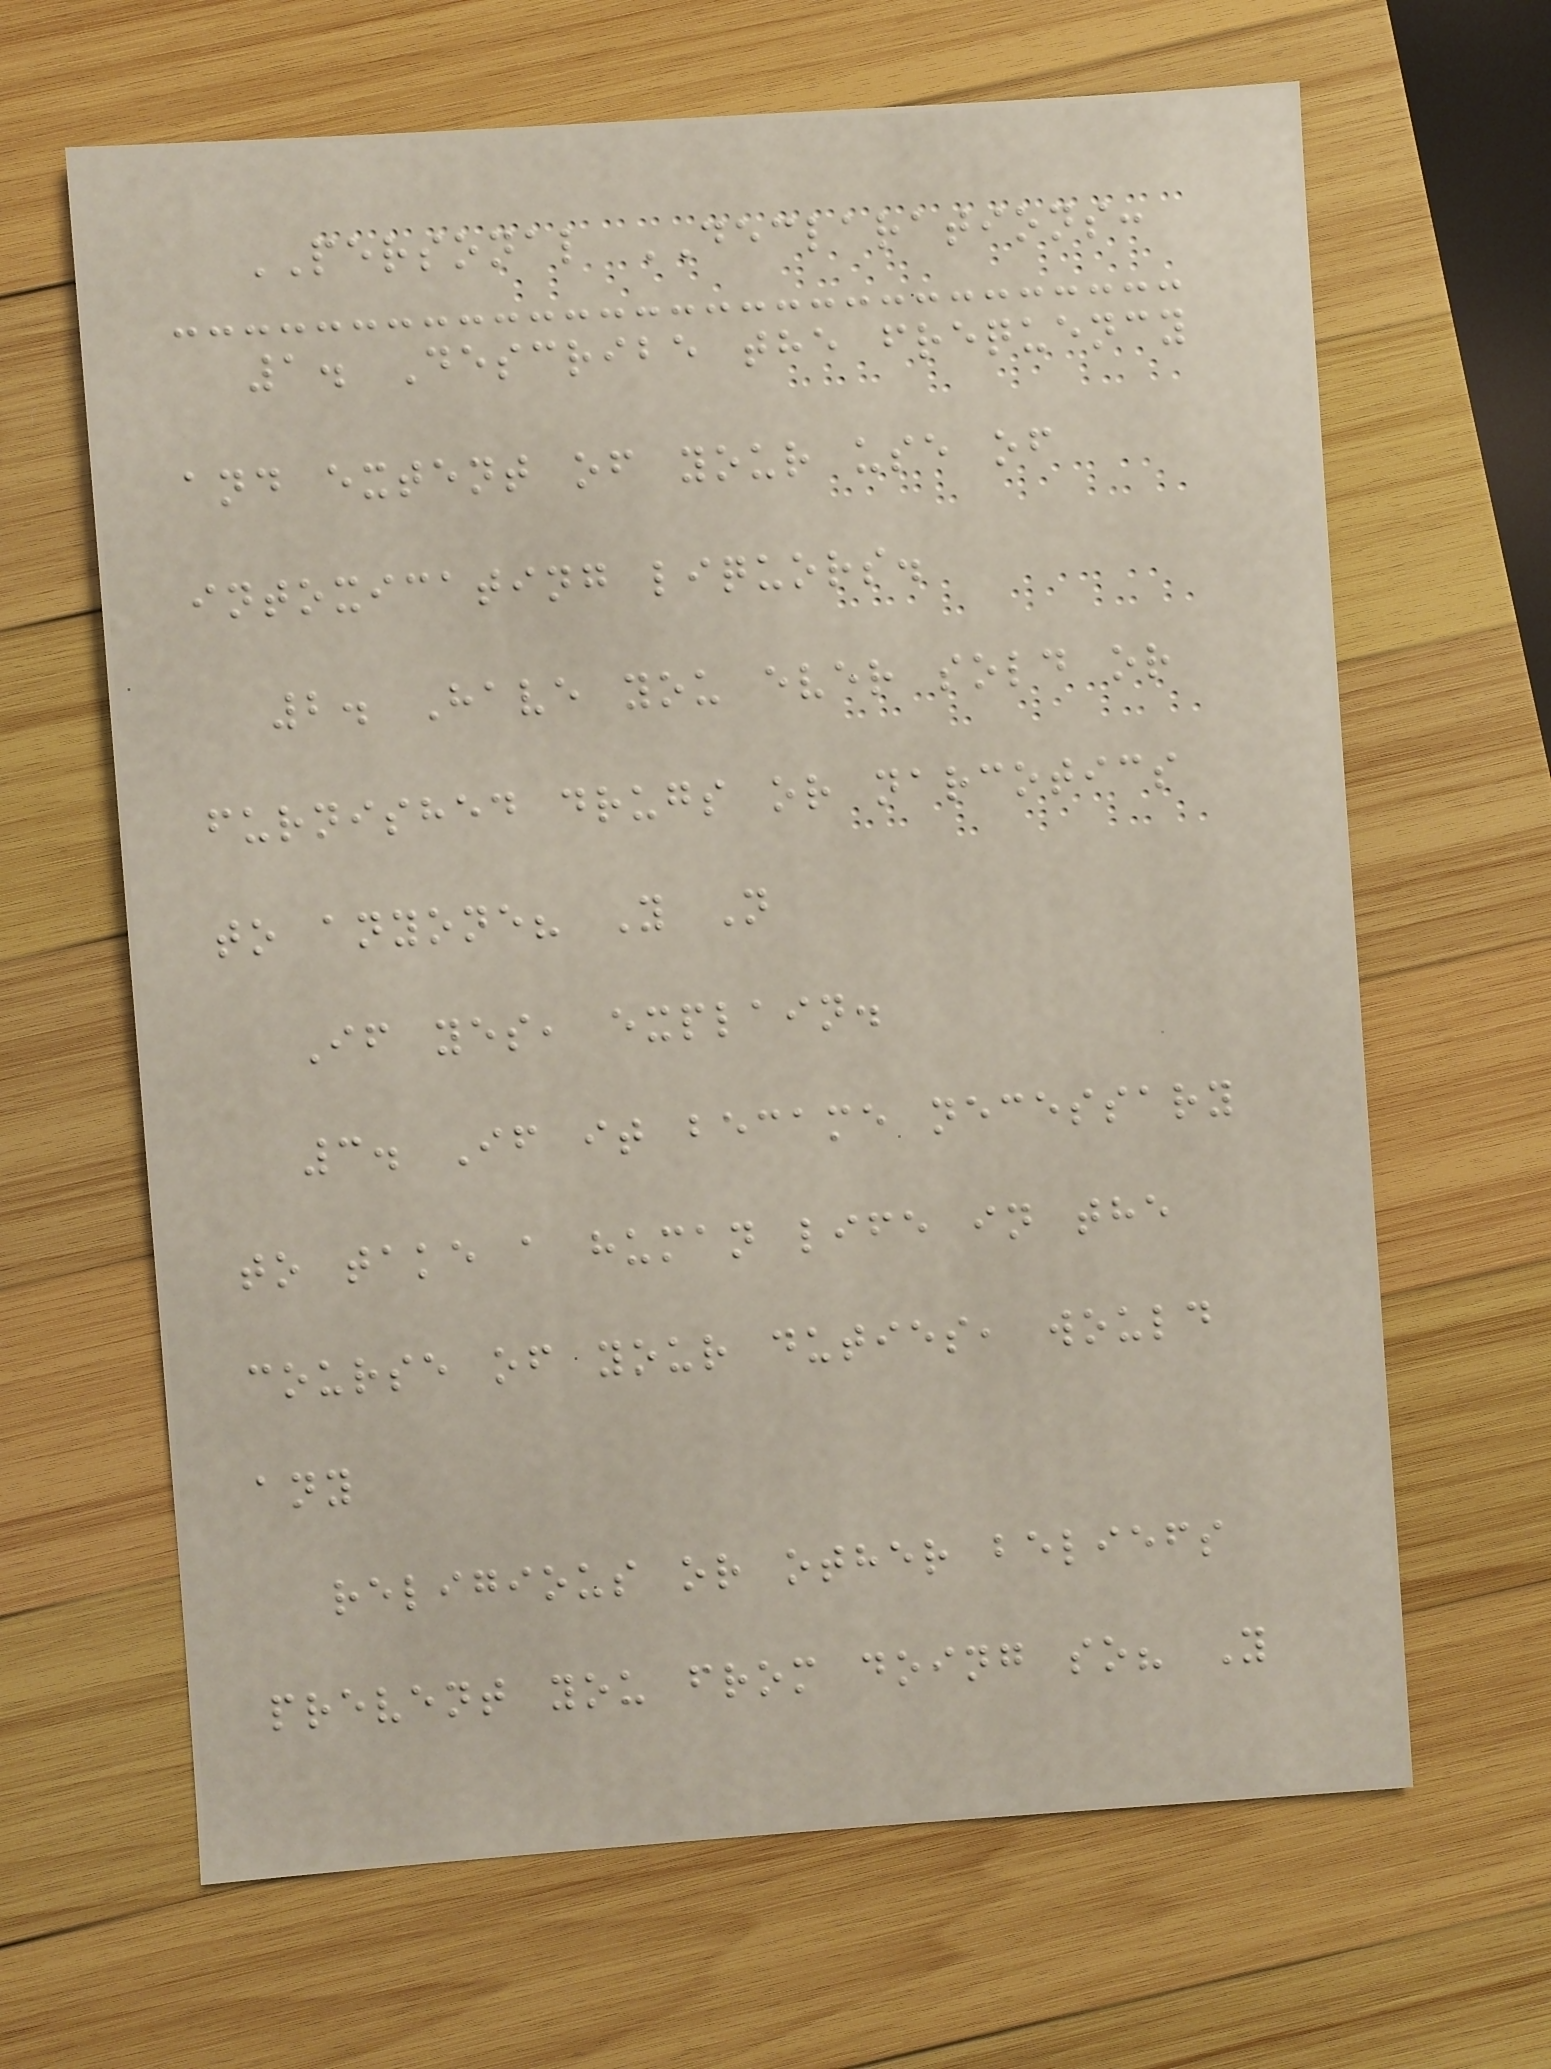PERSONAL DECLARATIONS:
1. Describe the frequency
and extent of your use of
intoxicating liquors.
2. Have you ever sold or
furnished drugs or narcotics
to anyone? Y N
If yes, explain.
3. If it became necessary
to take a human life in the
course of your duties, would
any
religious or other beliefs
prevent you from doing so? Y
